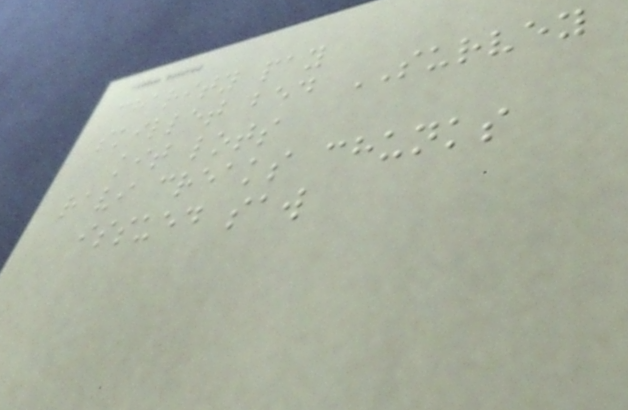charity pay
skillet bed SURVEY
kit lots
ravi creaks chunks
issued saw
